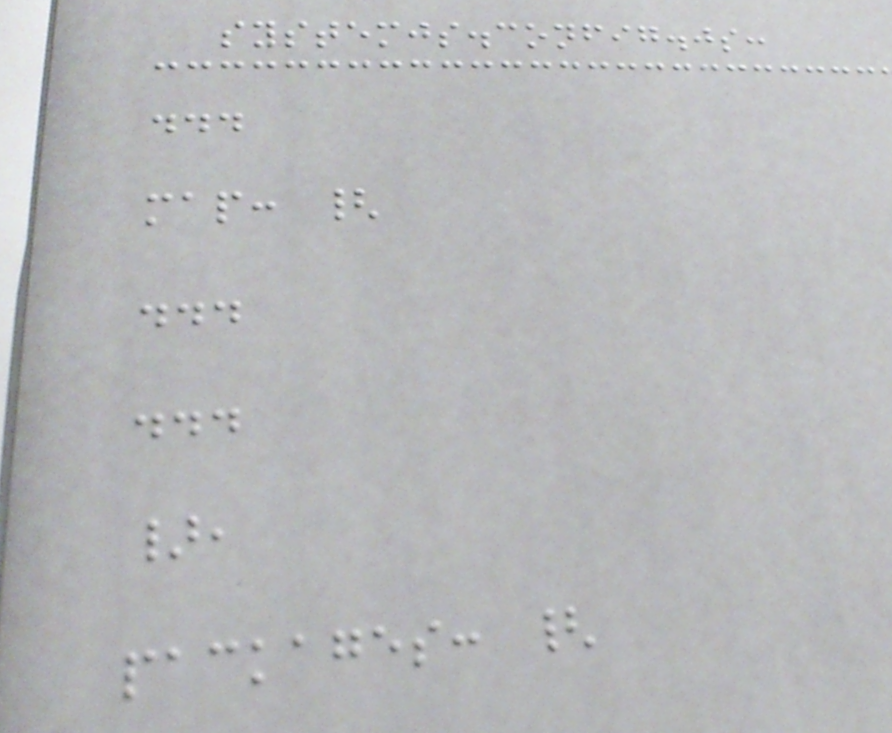systemjs.config.js:
...
map: {
...
...
},
packages: {
